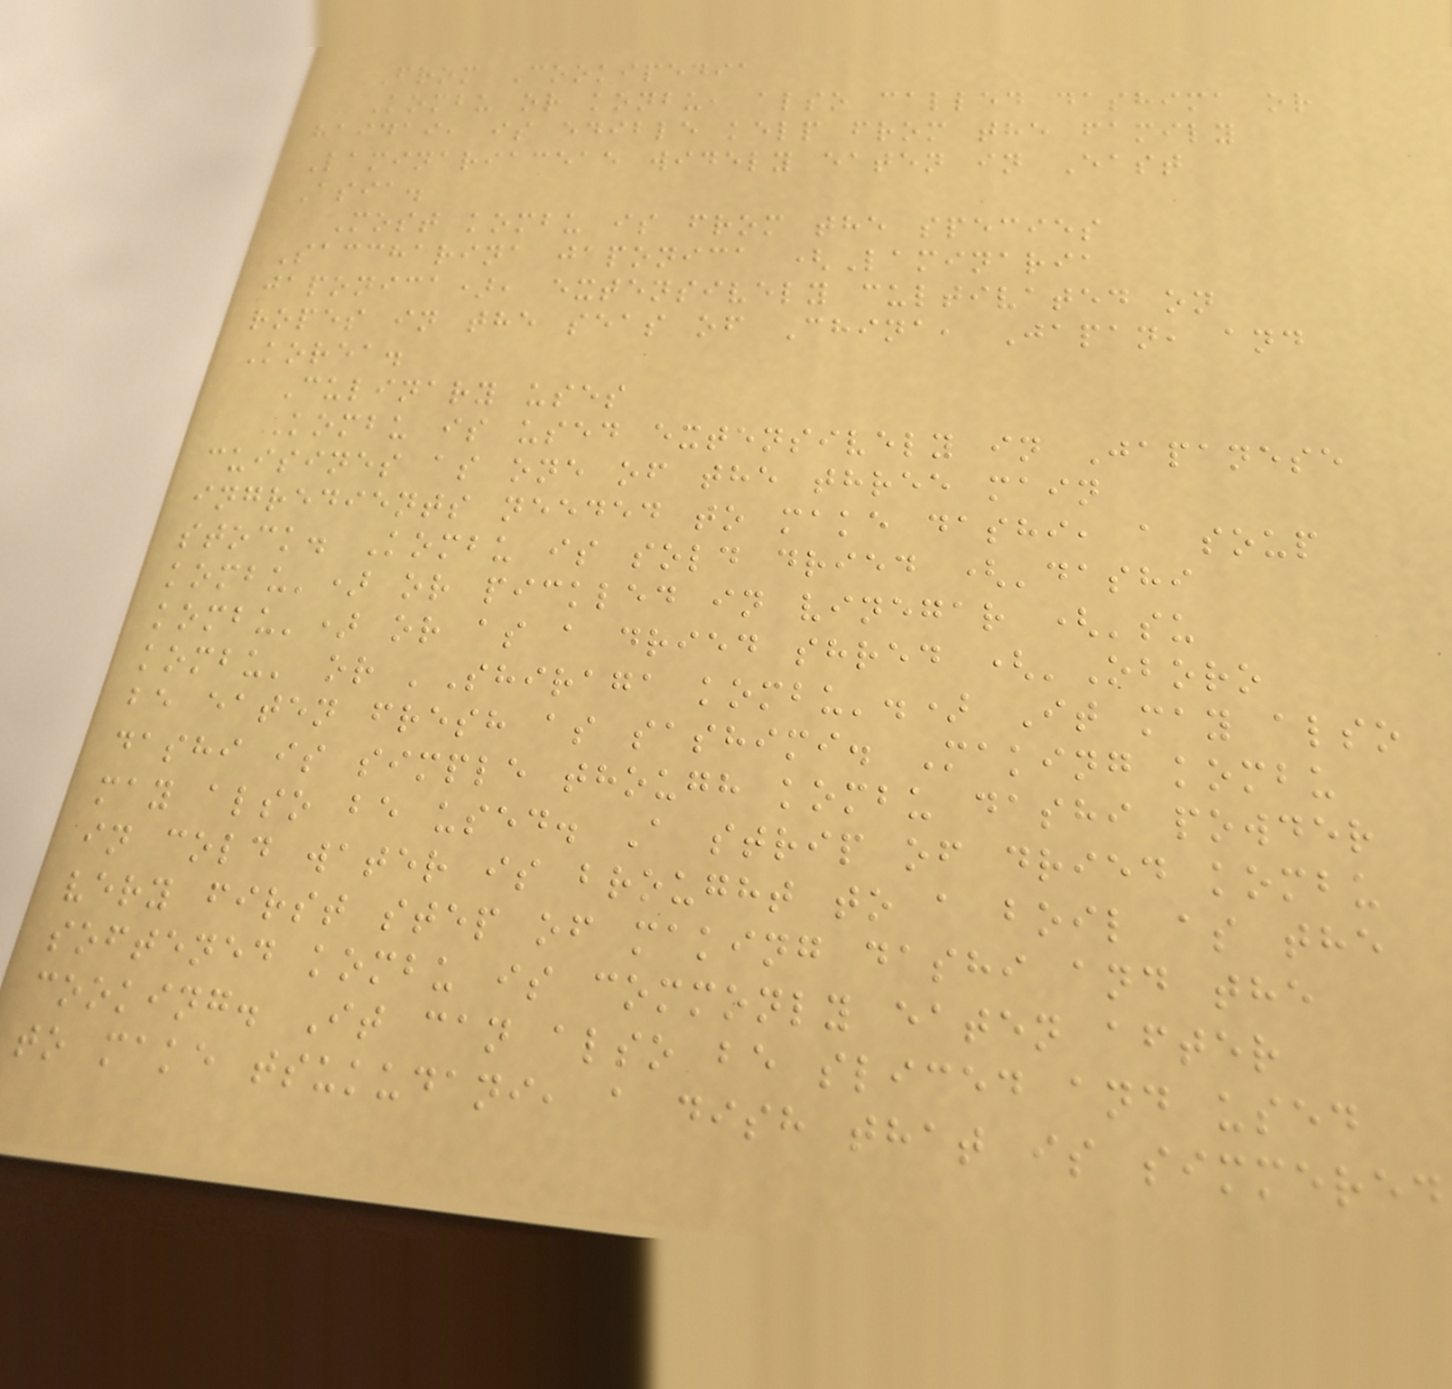From Cookipedia
Kombu or konbu, also called dashima or
haidai, is edible kelp from the family
Laminariaceae widely eaten in East
Asia.
Most kombu is from the species
Saccharina japonica (Laminaria
japonica), extensively cultivated on
ropes in the seas of China, Japan, and
Korea.
Culinary uses
Kombu is used extensively in Japanese
cuisines as one of the three main
ingredients needed to make dashi, a soup
stock. Kombu is sold dried ('dashi
kombu') or pickled in vinegar ('su
kombu') or as a dried shred ('Oboro
kombu' or 'Shiraga kombu'.) It may also
be eaten fresh as sashimi. Making kombu
dashi is simple though kombu dashi powder
may also be used. A strip of dried kombu
in cold water is brought to a boil as the
very first step of making dashi and the
softened kombu is commonly eaten after
cooking. It can also be sliced and used
to make tsukudani, a dish that is simmered
